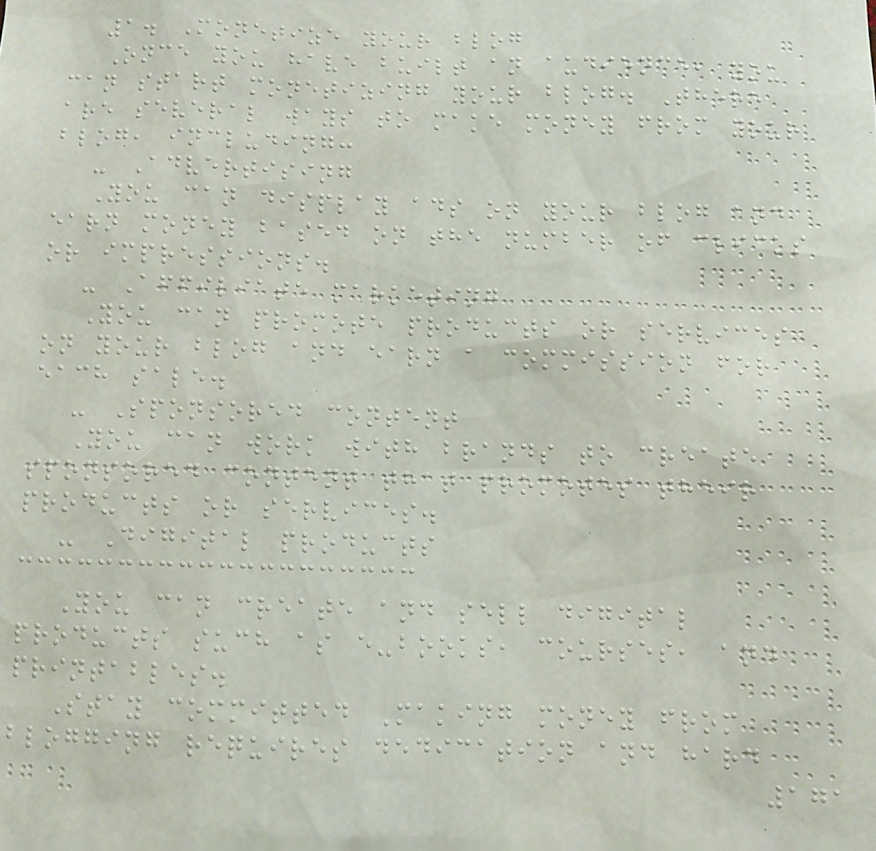1. Monetize your blog
Once you have built an audience, you
can start monetizing your blog. There
are several ways to make money from your
blog, including:
- Advertising
You can display ads on your blog and
earn money based on the number of clicks
or impressions.
- Affiliate marketing
You can promote products or services
on your blog and earn a commission for
each sale.
- Sponsored content
You can work with brands to create
sponsored content that promotes their
products or services.
- Digital products
You can create and sell digital
products such as e-books, courses, and
printables.
Stay committed Making money from
blogging requires dedication and hard
171
